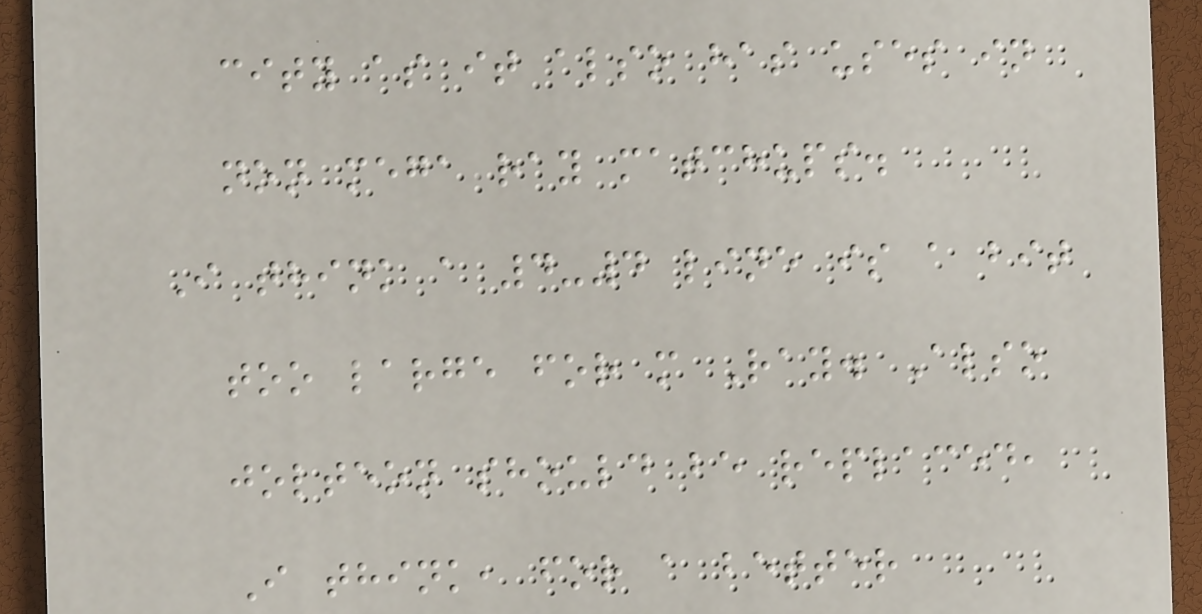city as it also has uses in
non mega ray matchups.
I think a 4-4 line is a bit
too large for m Ray. Also
jolteon should be replaced,
I think, for a better
